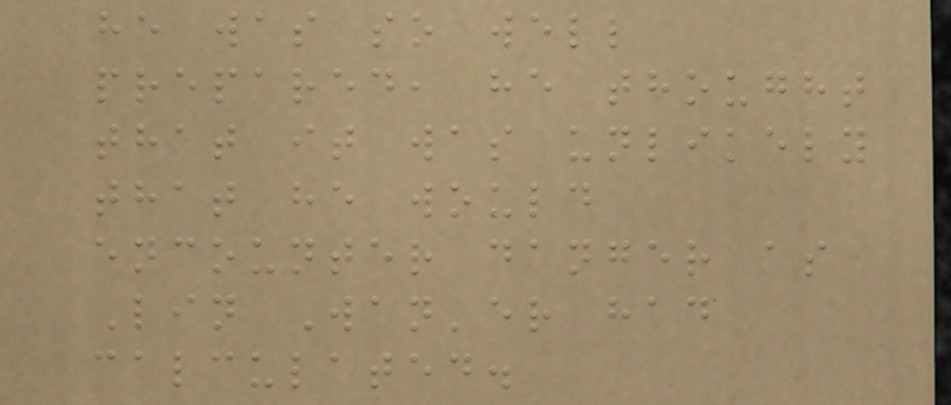he was so well
prepared, he thought
that it was unlikely
that he would
encounter danger as
Lin Wan'er had
calculated.
